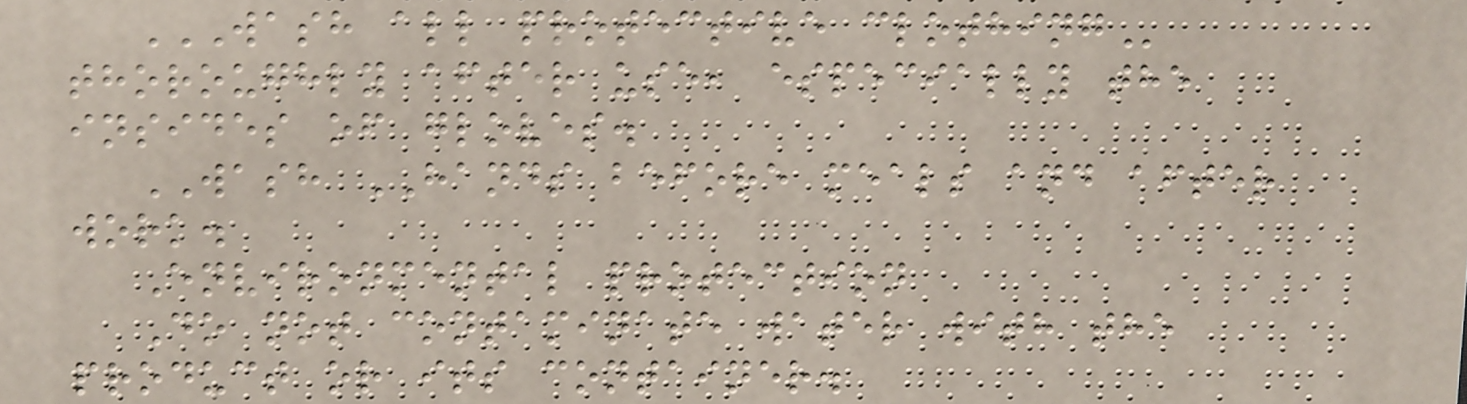WASH ALL PROTECTIVE CLOTHING
thoroughly after use, especially the
insides of gloves.
WASH HANDS before meals and after
work.
Environmental protection
Do not contaminate water with the
product or its container.
